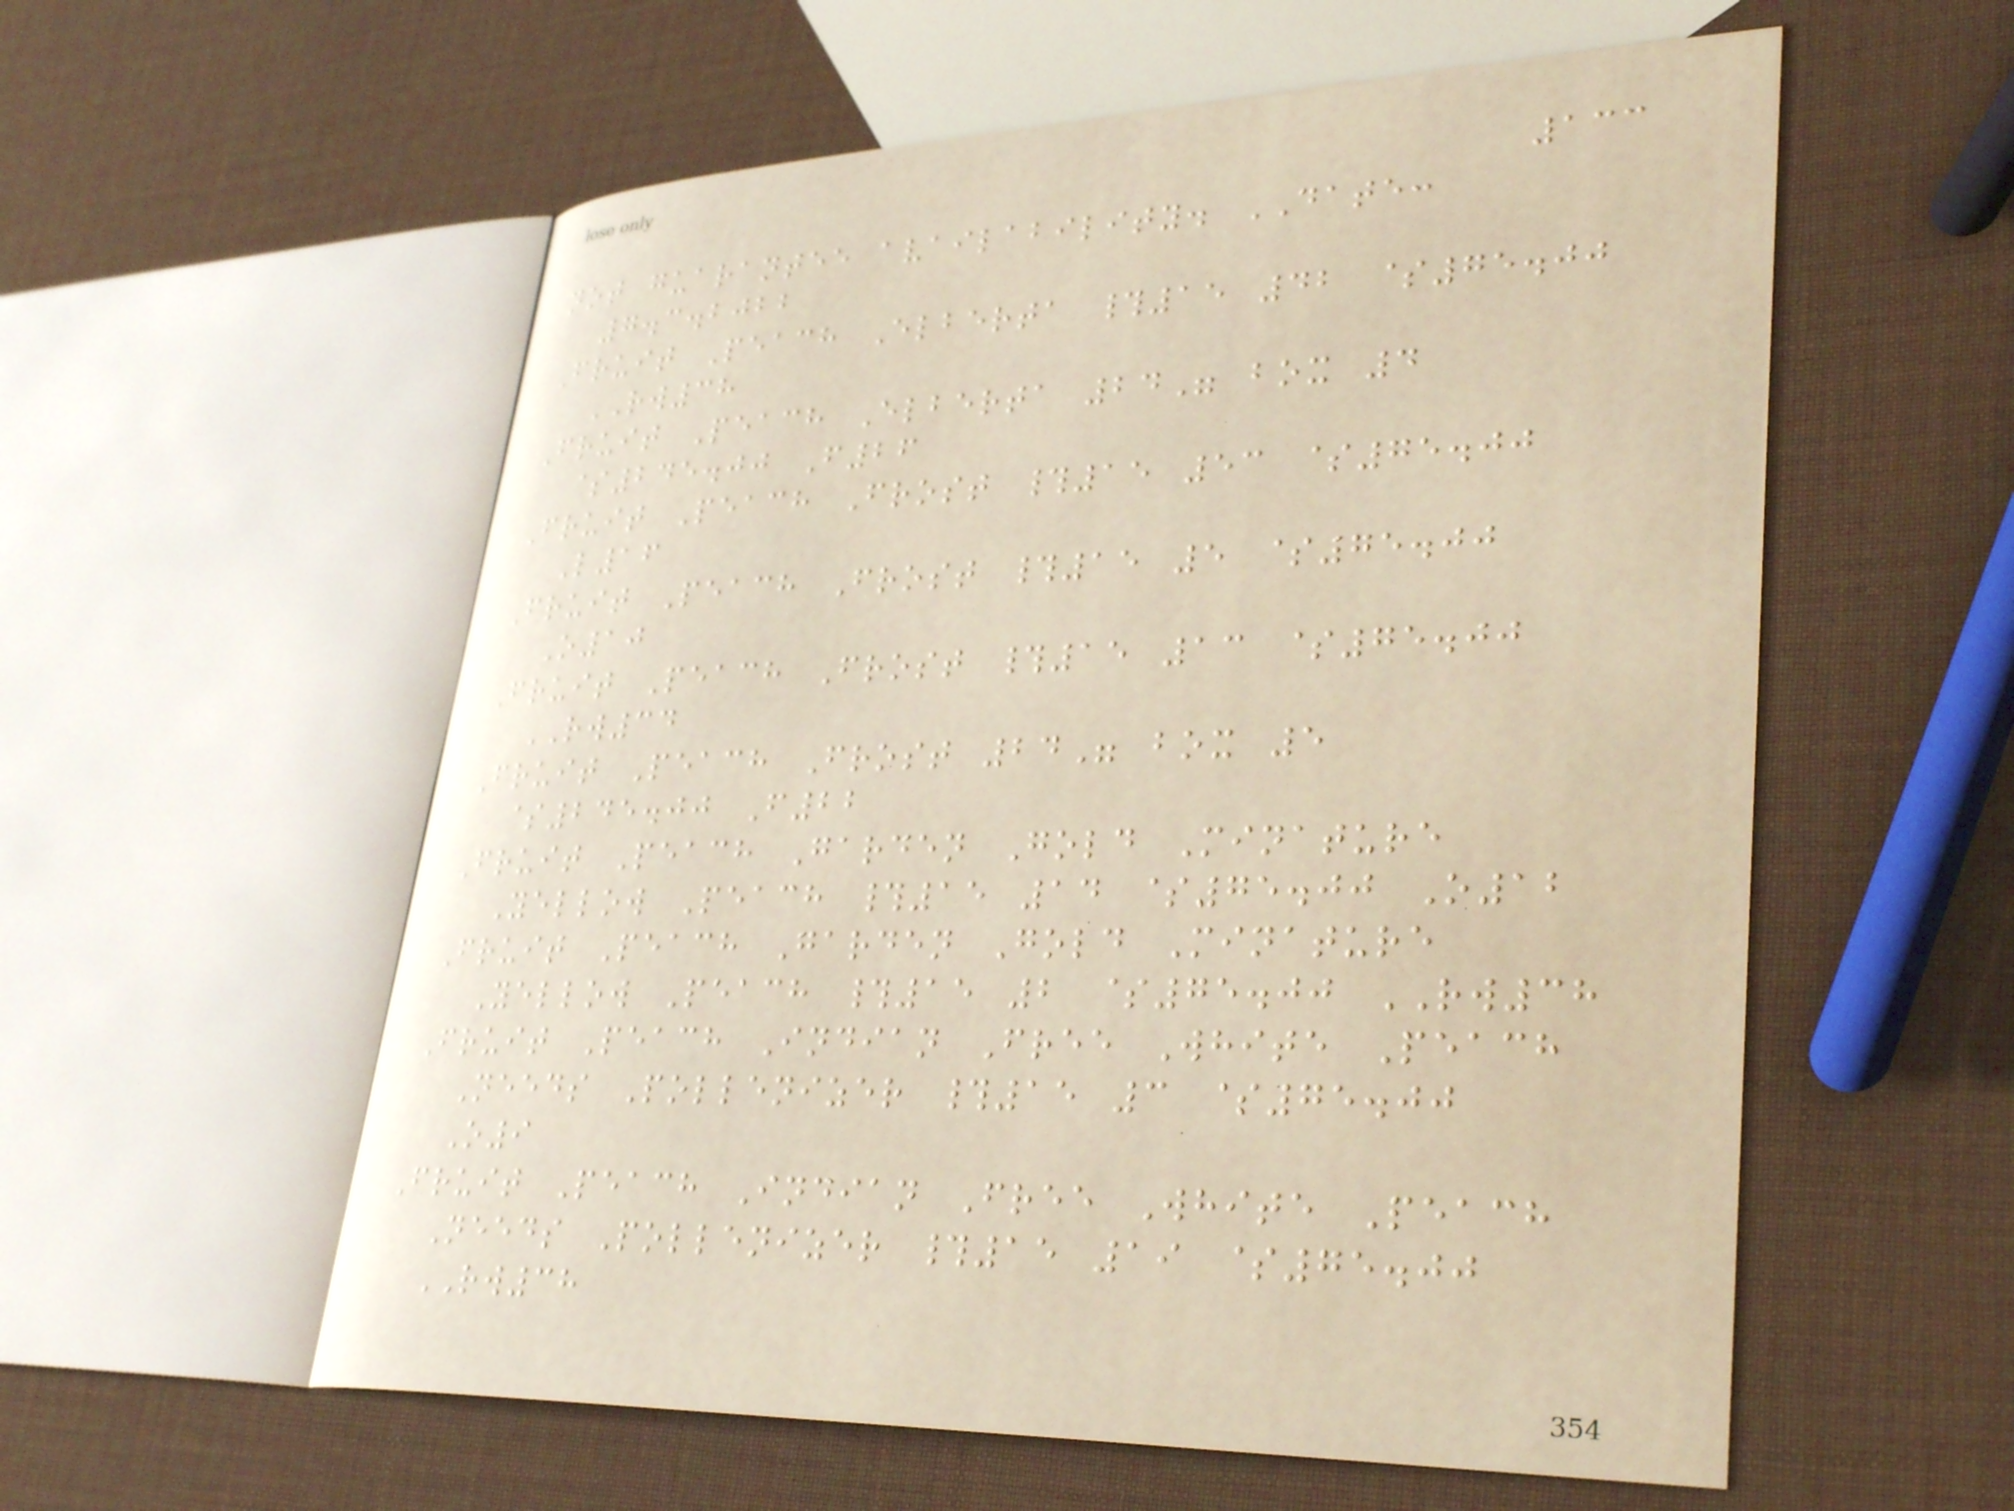133
not guarantee availability. DATE:
7.3.2022
Fruit Peach Elberta #15 42 $75.00
RW38
Fruit Peach Elberta 24" box 4
$245.00 F26
Fruit Peach Frost #15 53 $75.00
L16
Fruit Peach Frost #15 5 $75.00
O10
Fruit Peach Frost #15 13 $75.00
RW34
Fruit Peach Frost 24" box 5
$245.00 F22
Fruit Peach Garden Gold Minature
Yellow Peach #15 14 $75.00 O12
Fruit Peach Garden Gold Minature
Yellow Peach #15 2 $75.00 RW38
Fruit Peach Indian Free White Peach
Needs Pollenizer #15 3 $75.00
O9
Fruit Peach Indian Free White Peach
Needs Pollenizer #15 19 $75.00
RW38
